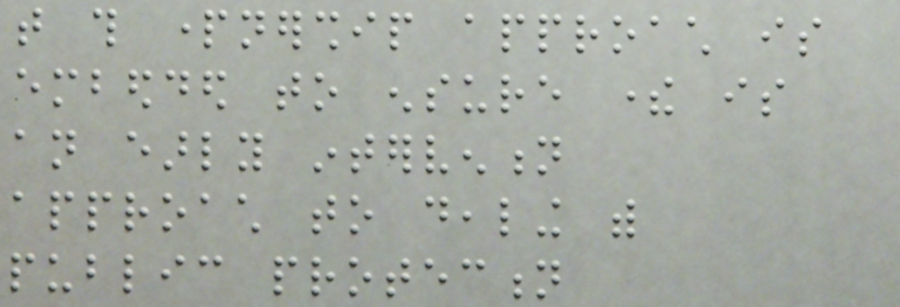that this partnership approach is
embedded to ensure there is
an early intervention
approach to dealing with
public protection
